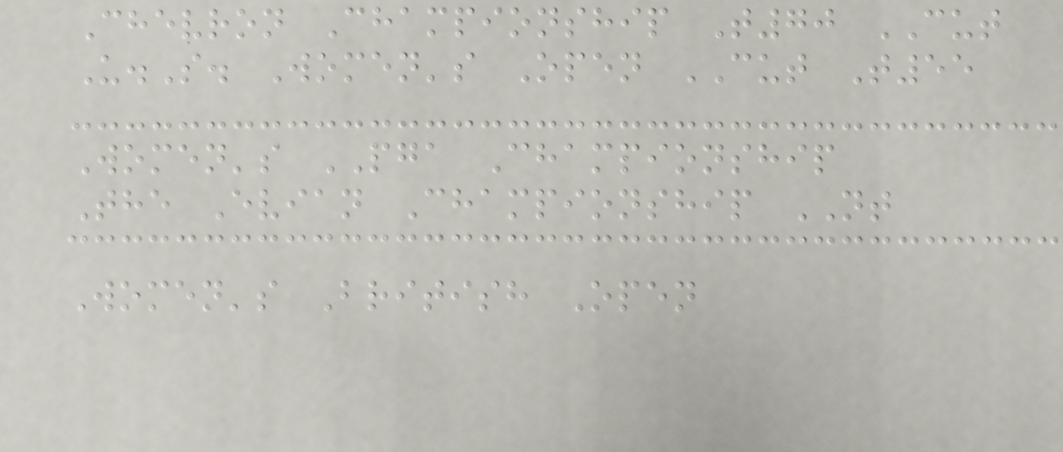Chevron Championship T70 CUT
U.S. Women's Open CUT T55
Women's PGA Championship
The Evian Championship NT
Women's British Open
